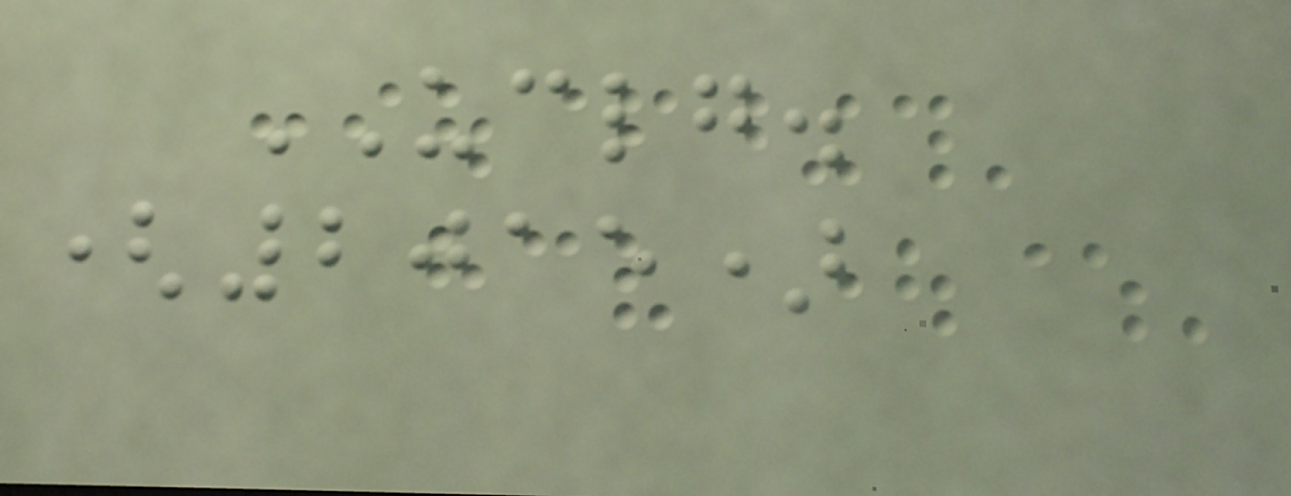UCLG.
(2015)
